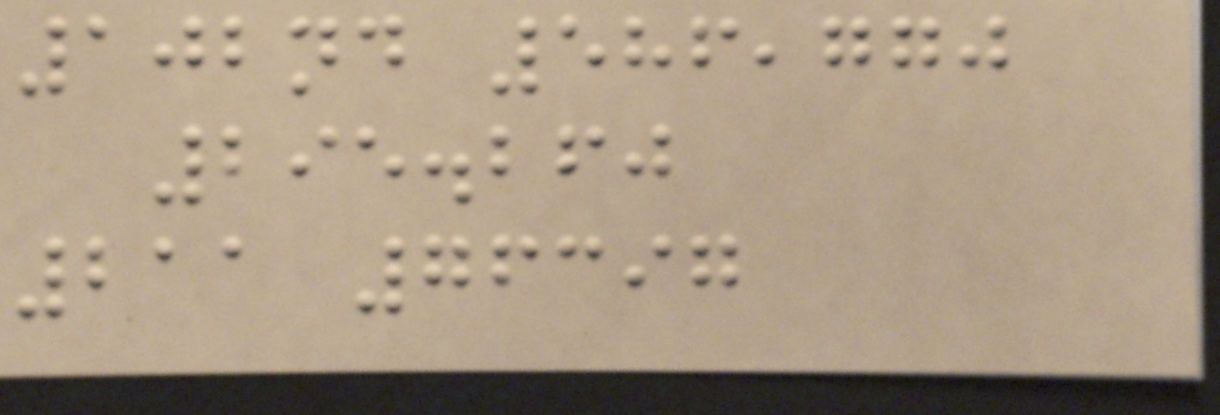102nd 586,770
295.260
211 76397
